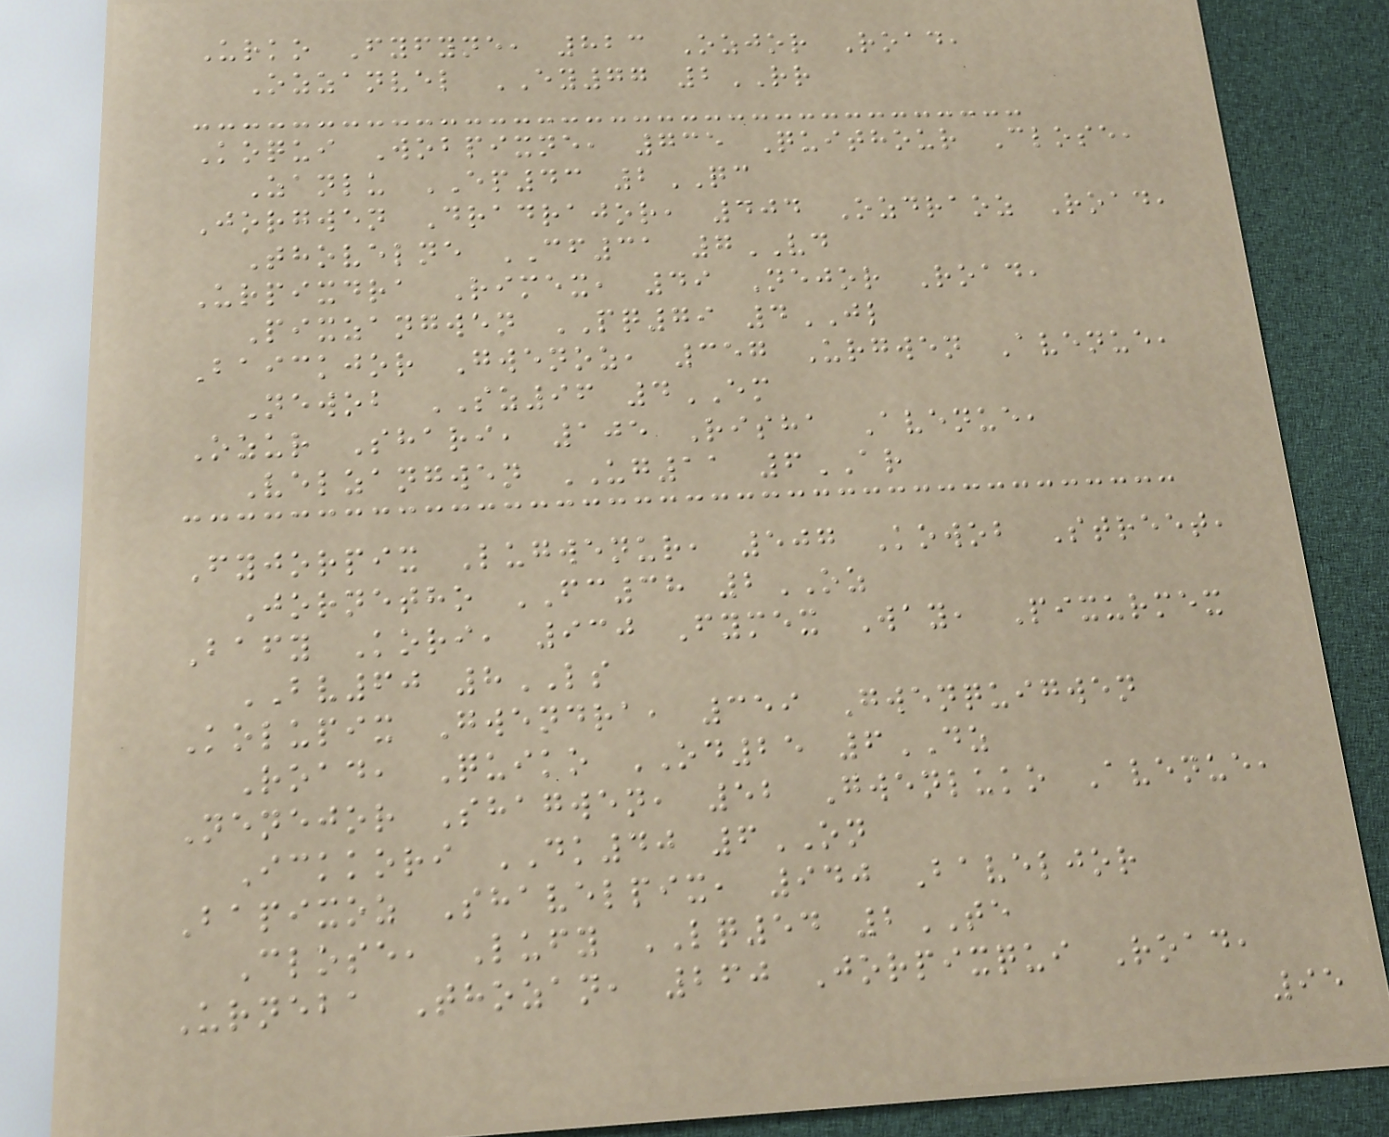Urko Fyfyne, 823 Ozjor Road,
Ozzanvel EY77 2RR
Koqui Wobpixne, 735 Quithour Close,
Zanlu EP43 2QC
Jorgwen Dradrajor, 404 Ozdraoz Road,
Thovelne CF31 7VD
Urpixdra Rimex, 49 Nejor Road,
Pixzangwen PQ79 4JL
Baickjor Gwenoz, 357 Urgwen Avenue,
Newob SZ96 4EM
Ozur Shari, 105 Risha Avenue,
Velzangwen UG11 6AR
Fyjorpix Lugwenur, 507 Kowob Street,
Jornetho FC38 2OZ
Bafy Kori, 930 Fymex Way, Pixurmex
BV60 8LS
Kolupix Gwendra, 359 Gwenquigwen
Road, Quiko OD25 6DZ
Nenejor Shagwen, 52 Gwenluko Avenue,
Ickkori DK40 6ON
Bapixoz Shavelpix, 940 Baveljor
Close, Lufy LQ54 2TE
Urneba Thozan, 260 Jorpixqui Road,
95
